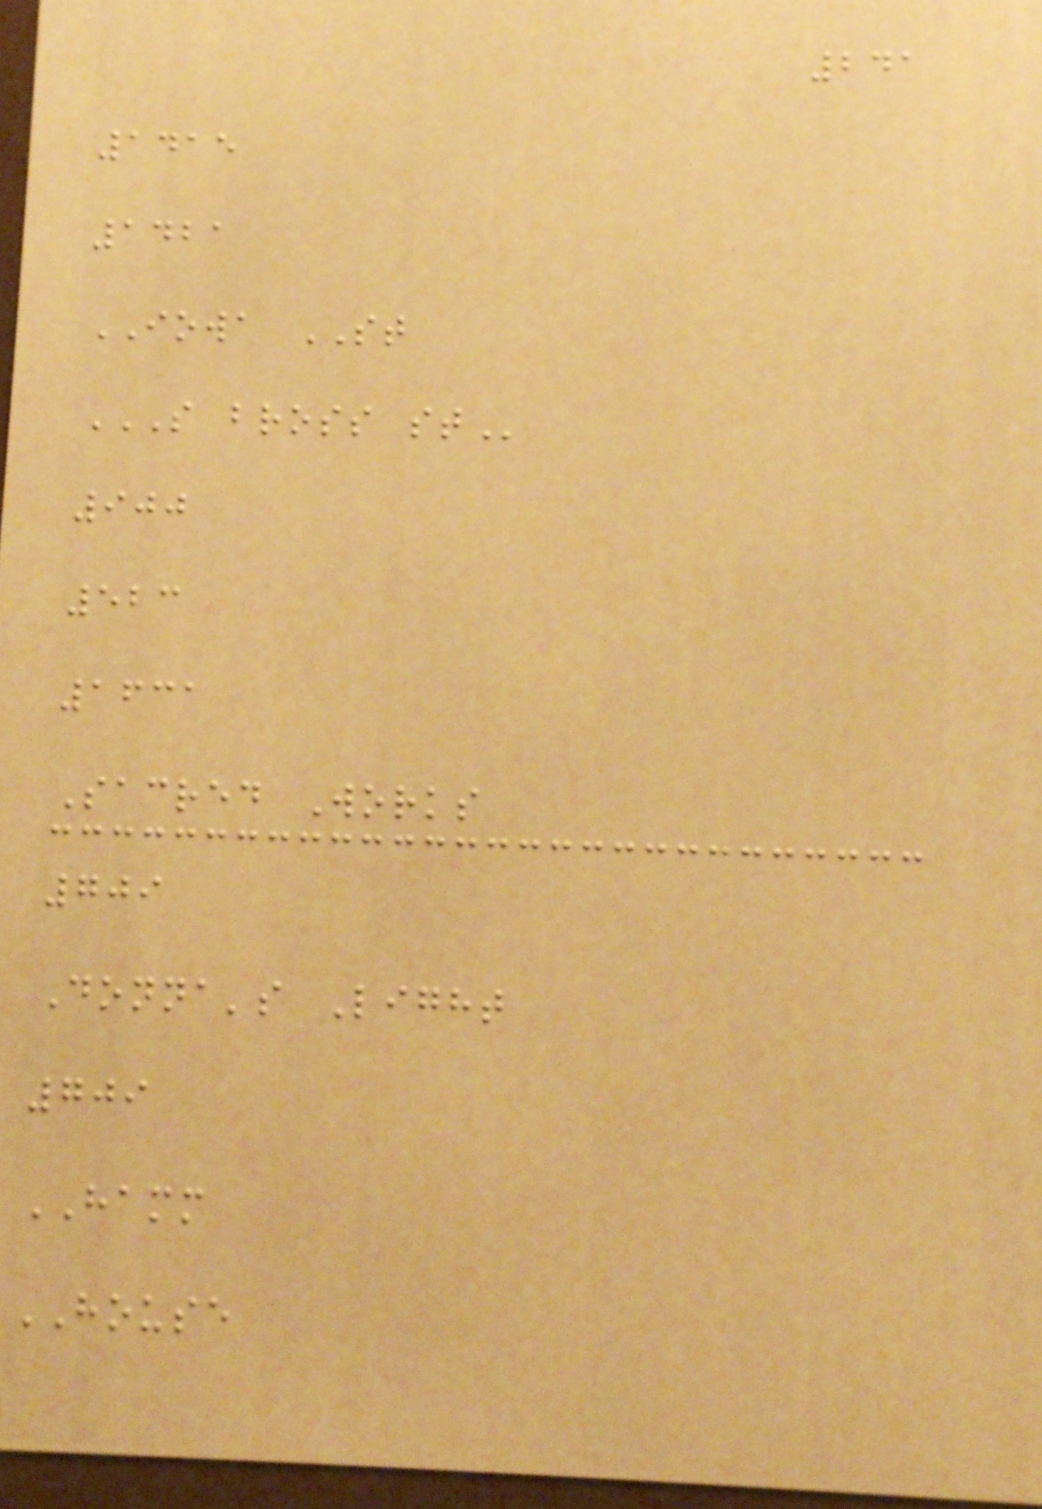241
1415
1421
IOWA ST
S BROSS ST
900
523
1631
Sacred Works
709
Donna's Light
709
HAMM
HOUSE
